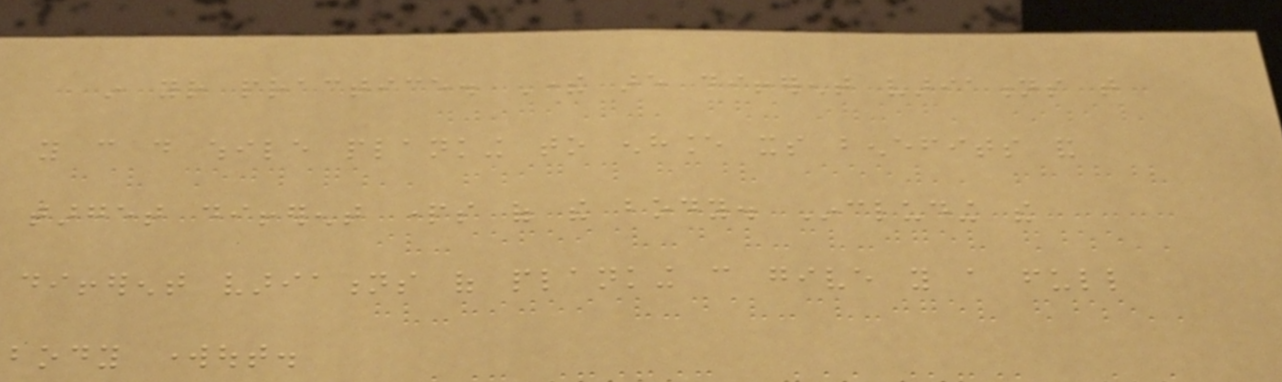in your practice. There are different variations that
you can do while planking to enhance its benefits and
target different parts of the body. Including the
different variations of planking can give you a full
body workout.
